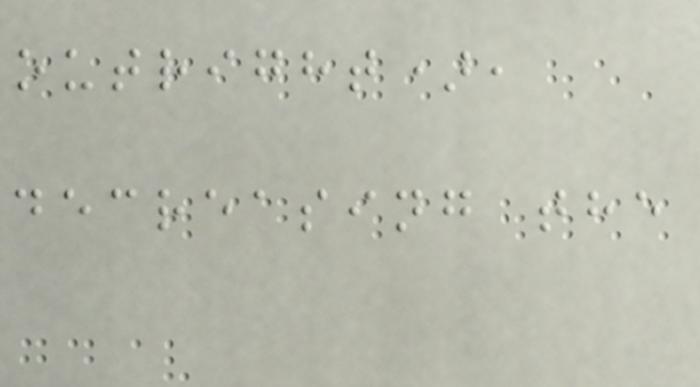outright),
decreasing the
